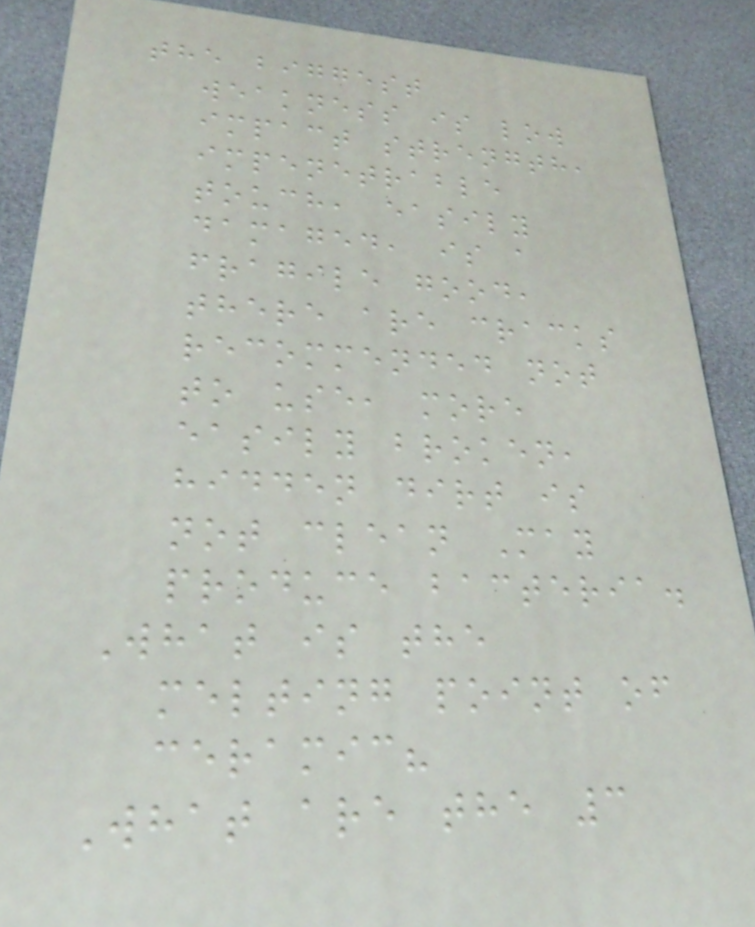the biggest
weakness is low
impact strength,
impenetrable
touch, easily
damaged, is a
fragile good,
there are cracks
recommended not
to use, more
easily broken,
hidden dirt is
not clean May
produce bacteria.
What is the
melting point of
ceramic?
What are the 3
